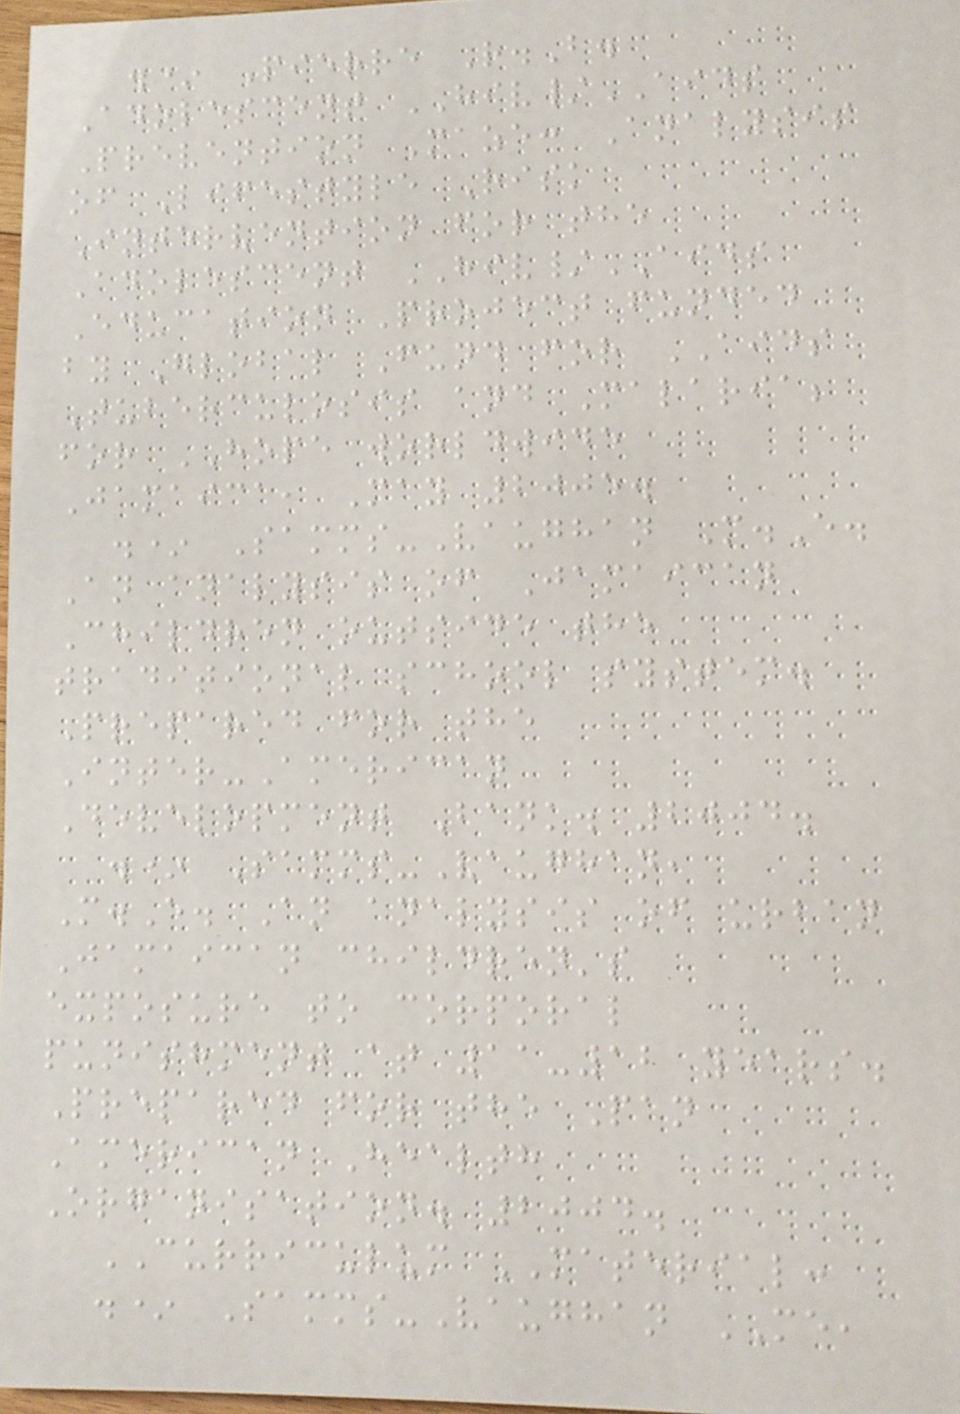.* Pierre R.B.
Adolescent HIV/AIDS
Prevention Maze: Analysis
of Lifestyle Risk
Intervention for the
Adolescent HIV/AIDS
Education Project funded
by Global Fund for AIDS
Tuberculosis and Malaria;
for HOPE worldwide
Jamaica, May 2005.
.* Samms-Vaughan M.E.
An analysis of Jamaican
Children outside the
traditional school system.
Prepared for the
Inter-American
Development Bank. 2004.
.* Samms-Vaughan,
M.E. An analysis of urban
Jamaican children's
exposure to corporal
punishment at 11-12 years.
Prepared for the Pan
American Health
Organisation. 2004.
CURRICULUM MATERIAL:
.* Samms-Vaughan ME,
